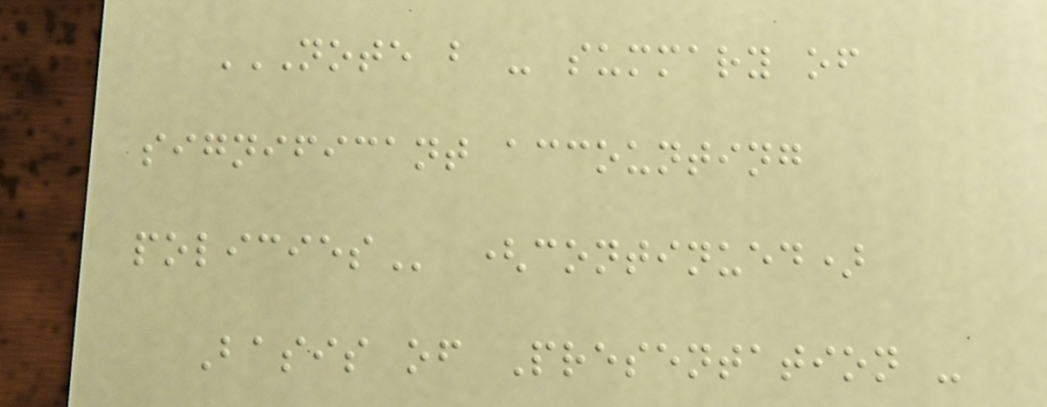NOTE B - SUMMARY OF
SIGNIFICANT ACCOUNTING
POLICIES (continued)
Basis of Presentation -
